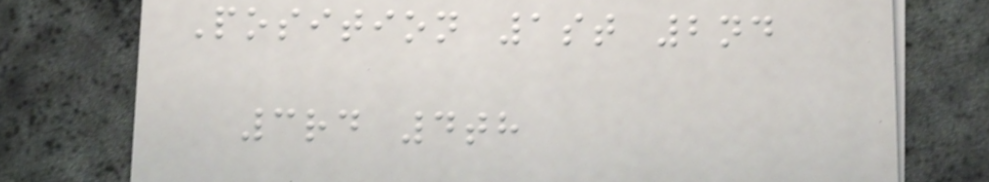Position 1st 2nd
3rd 4th
